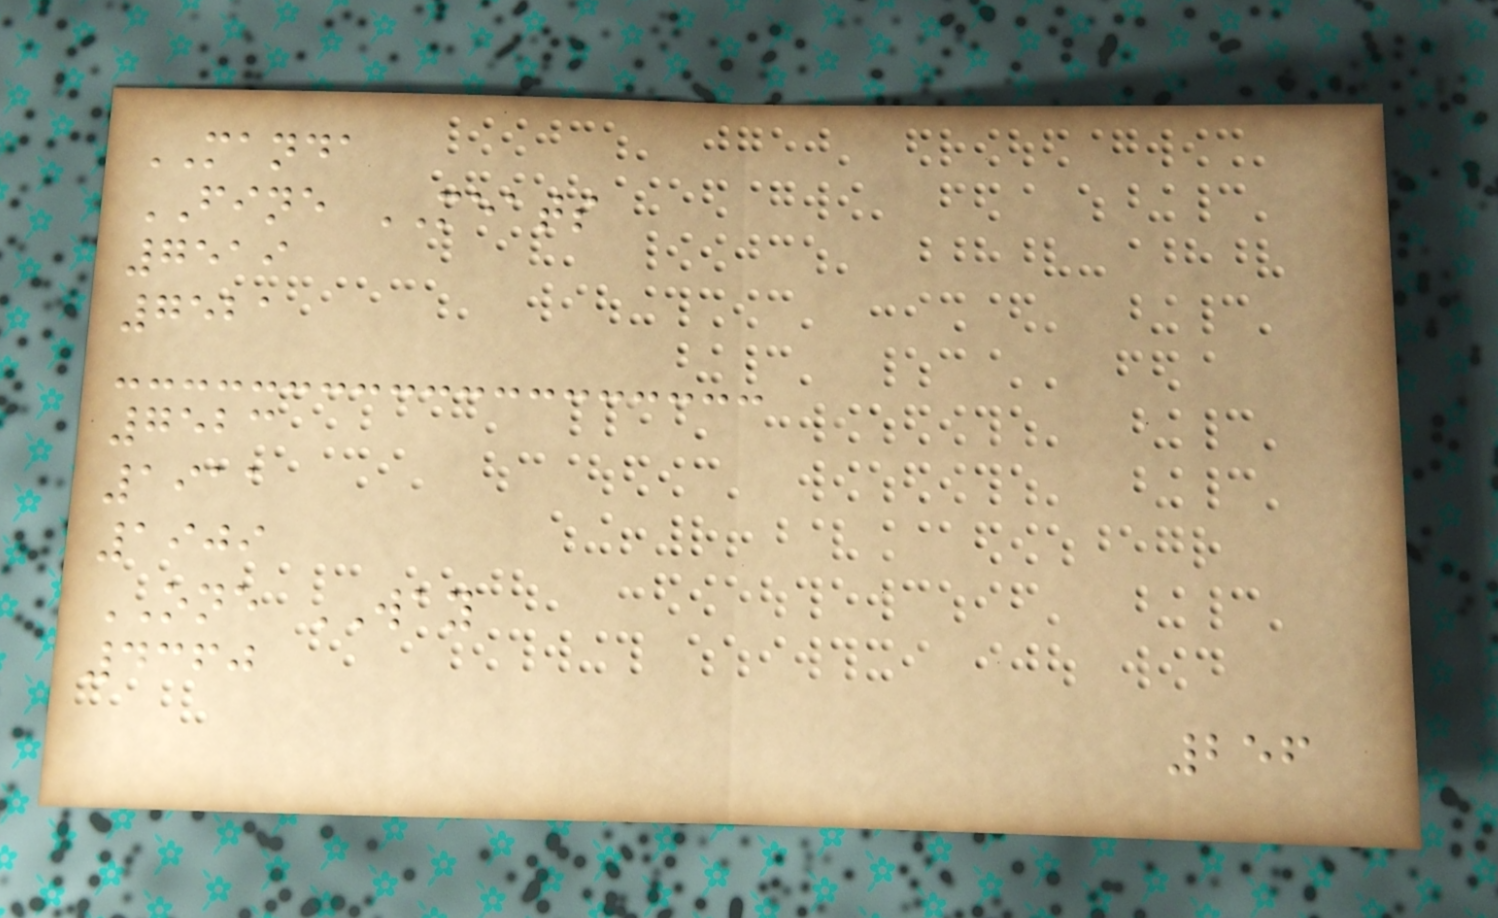MANDA
FINE MEATS
7519
7521
7523
1911
1909
ONE WAY
4360
256
